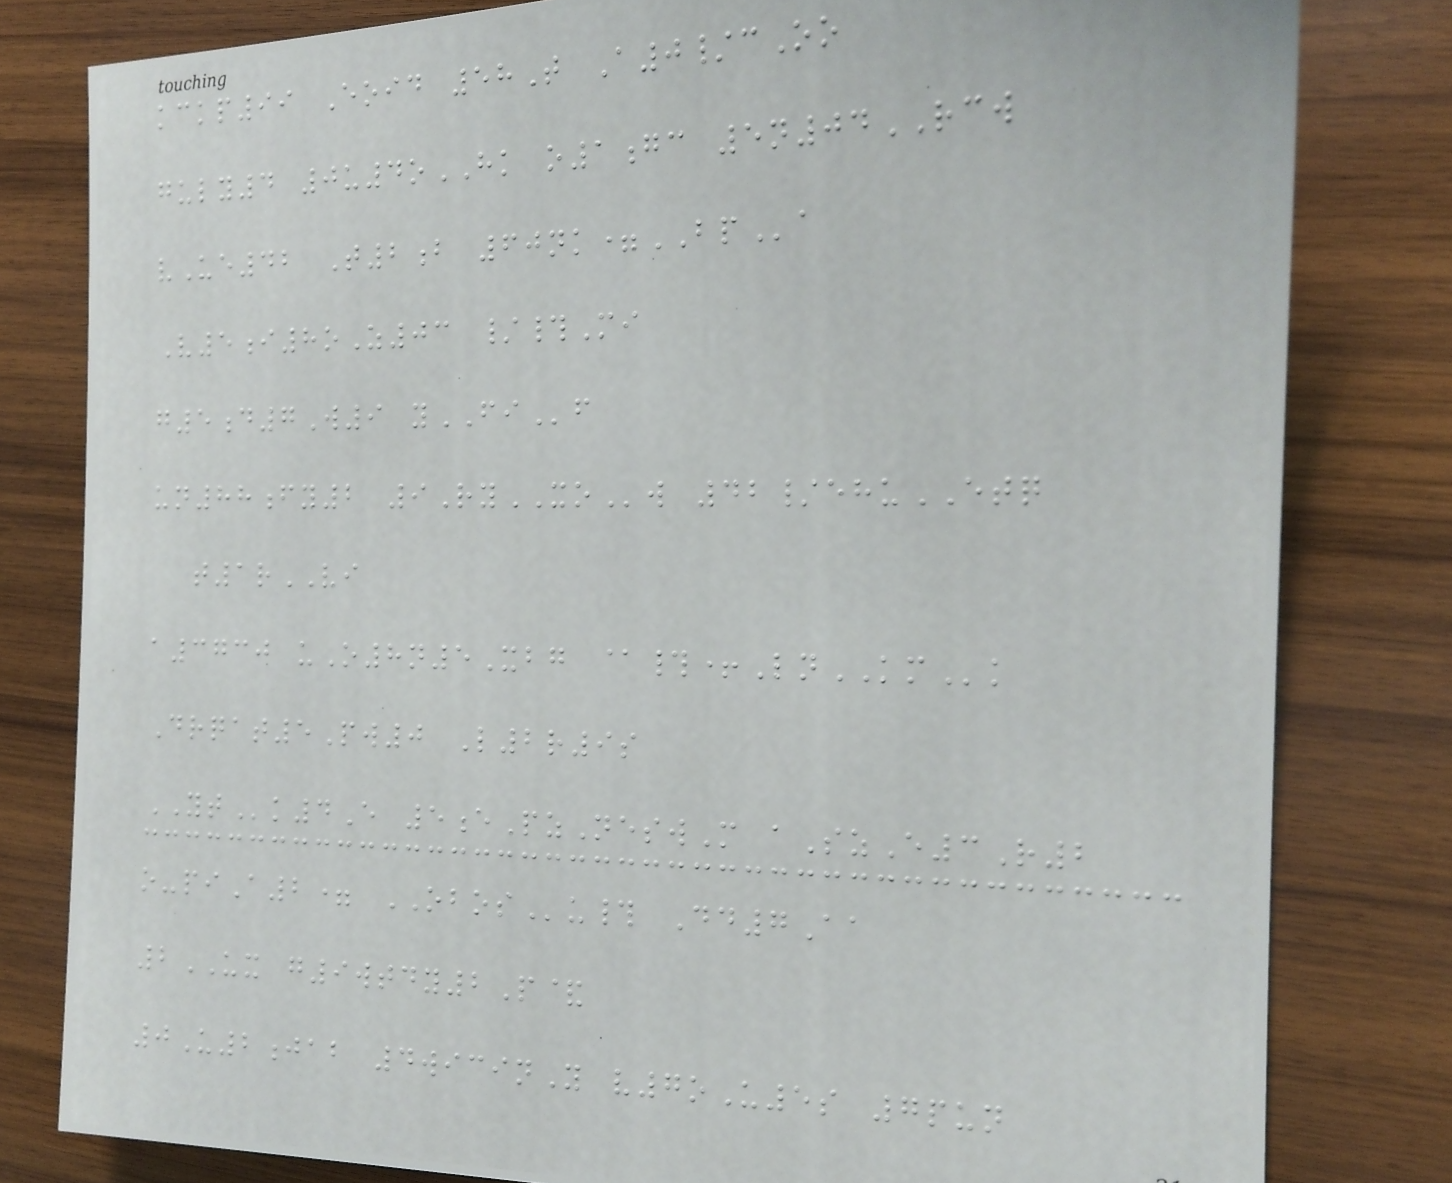kckp99 Eoid 58T A0/cOo
guly4 0u4oHK o1gc 5n04RCW
vUe42 T2b 60nk=BPa
V5i8oZ03 /#Mi
g5d7W9 yFIf
un88fy2 9RyXOw 42/ehuETQ
t1rVI
a3730 uO8n5Xbg @#+LnKMk
Drqat5Pw0 L2r9s
YTk4E 5ePzNeswM aSzE3R2
o-piA2= OBOSu# Dd7Aa
2UX g9wtdy2P&
0U2jab 4wicinY v7oU5s 7pun
